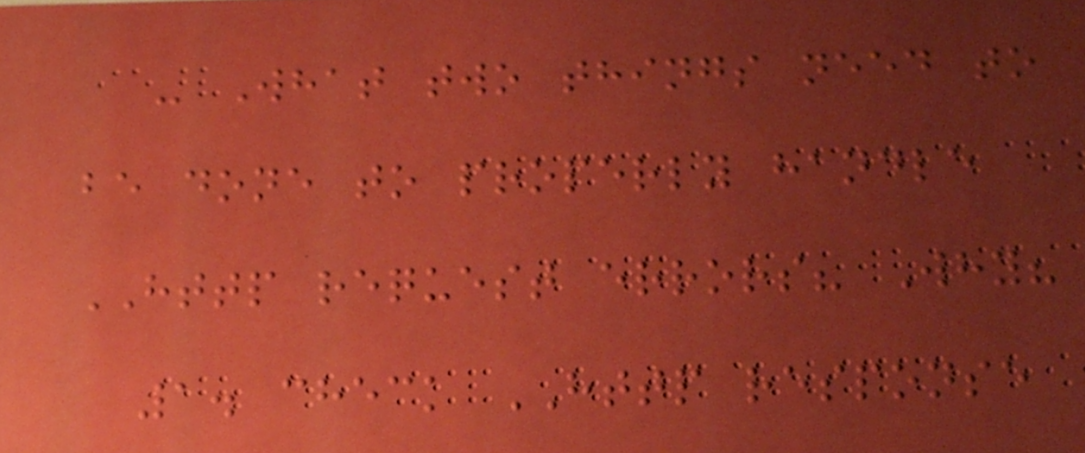- What two things need to
be done to properly handle
HTTP request errors? Why?
1. check HTTP response
